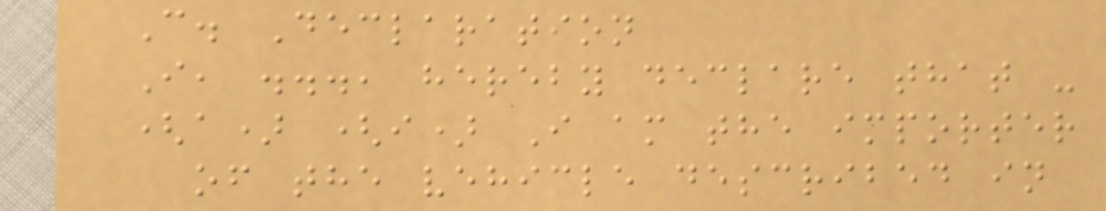C. Declaration
I, ..., hereby declare that -
(a) (i) I am the importer
of the vehicle described in
